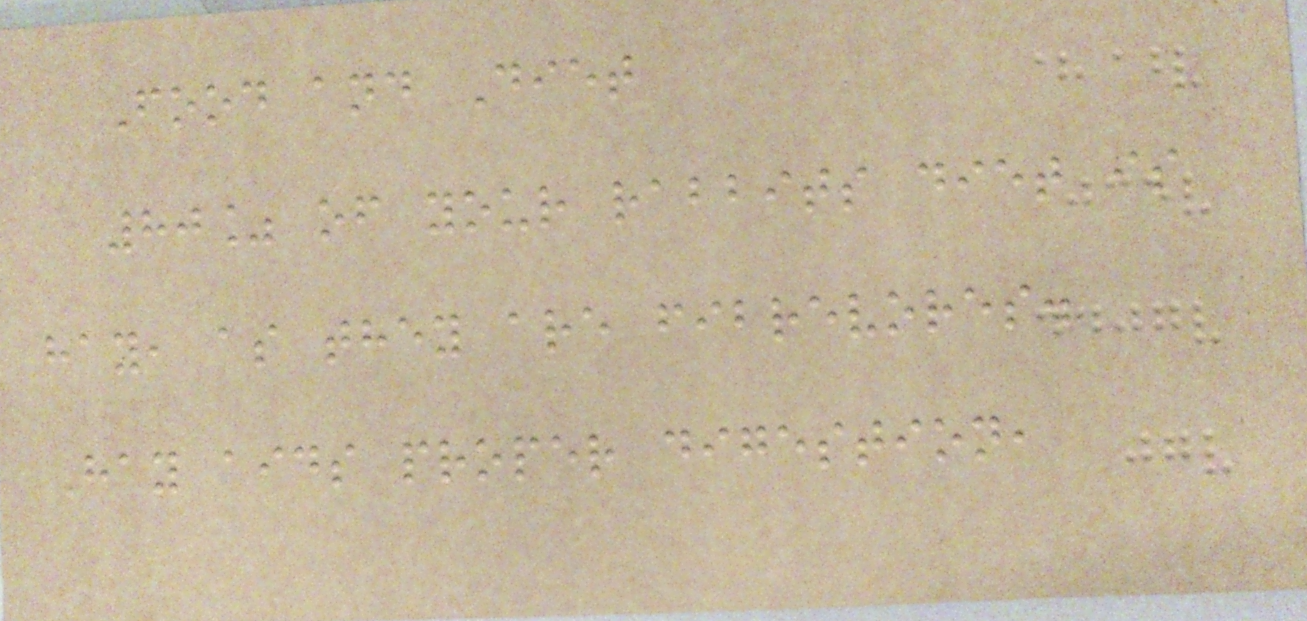Food and Diet
80% of your rabbits diet is
hay, as they are fibrevores.
Hay aids proper digestion,
